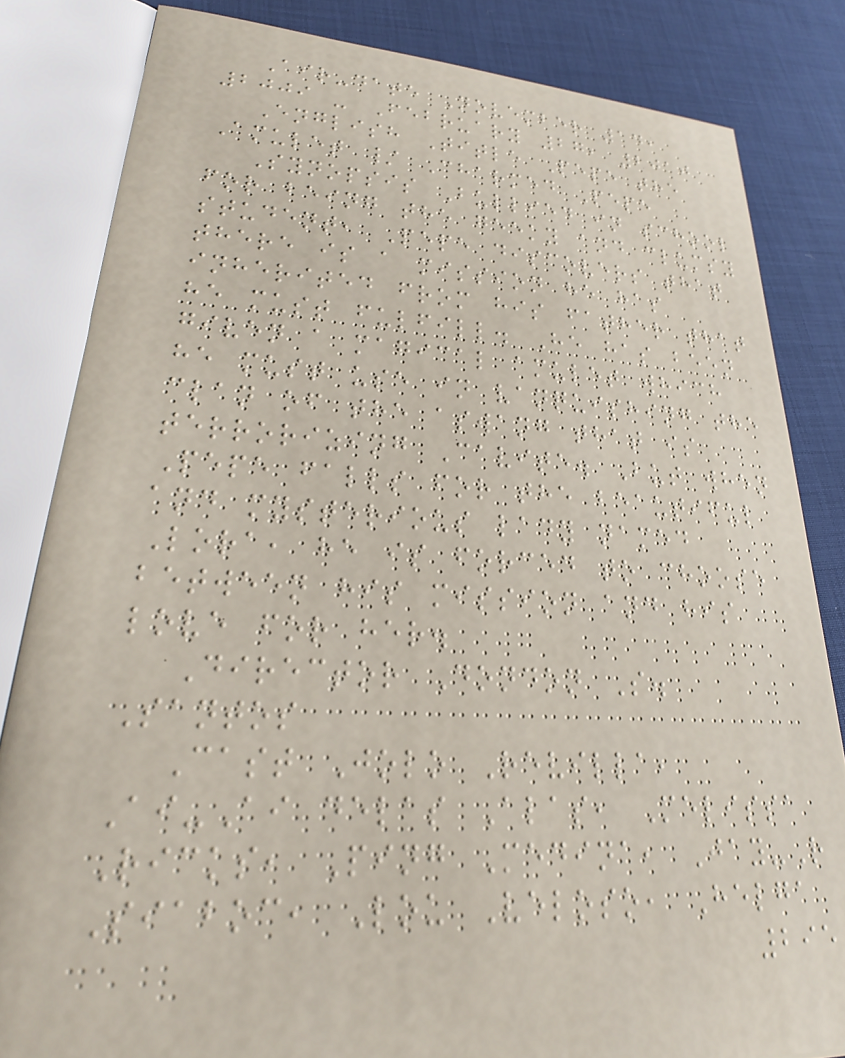Air-date November 14,
2009 - February 27, 2010
English Title Pepe the
Amulet / Charmed Pepe
Synopsis Bullied in school
for being the geeky and clumsy
student, Pepe discovers that
there is a mission he has
inherited from his father that
he must fulfill. He has been
given a magical amulet which
he must use in vanquishing the
clan of the aswang that is
terrorizing Cavite. But when
Pepe falls for the beautiful
and mysterious lady named
Lora, he is forced to choose
between his mission and his
love for her.
Director Dondon S.
Santos
Cast Jolo Revilla,
Ai-Ai delas Alas, Melissa
Ricks, Ping Medina, Jay-R
Siaboc, Lou Veloso, Helga
295
